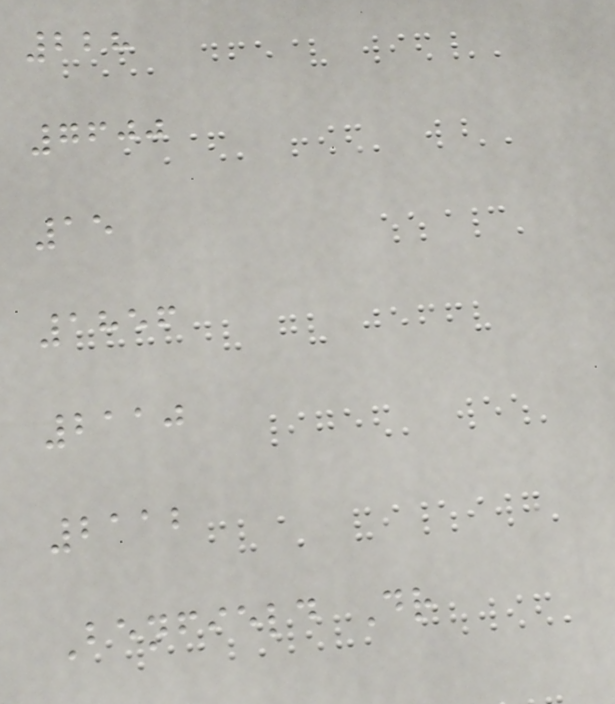228
7600
15
1856
2110
2112
Benfield Dr
